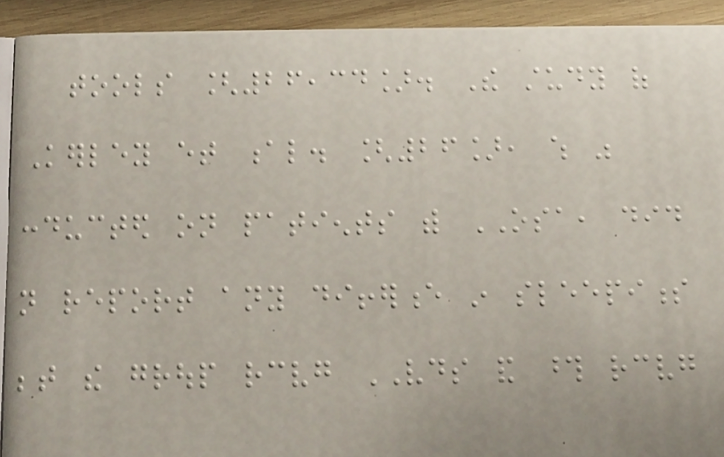tools [26,34]. The study of
Kerley et al. [26], which was
conducted on patients with OSA, did
not report any difference in sleepiness
between the group receiving VDS and those receiving
